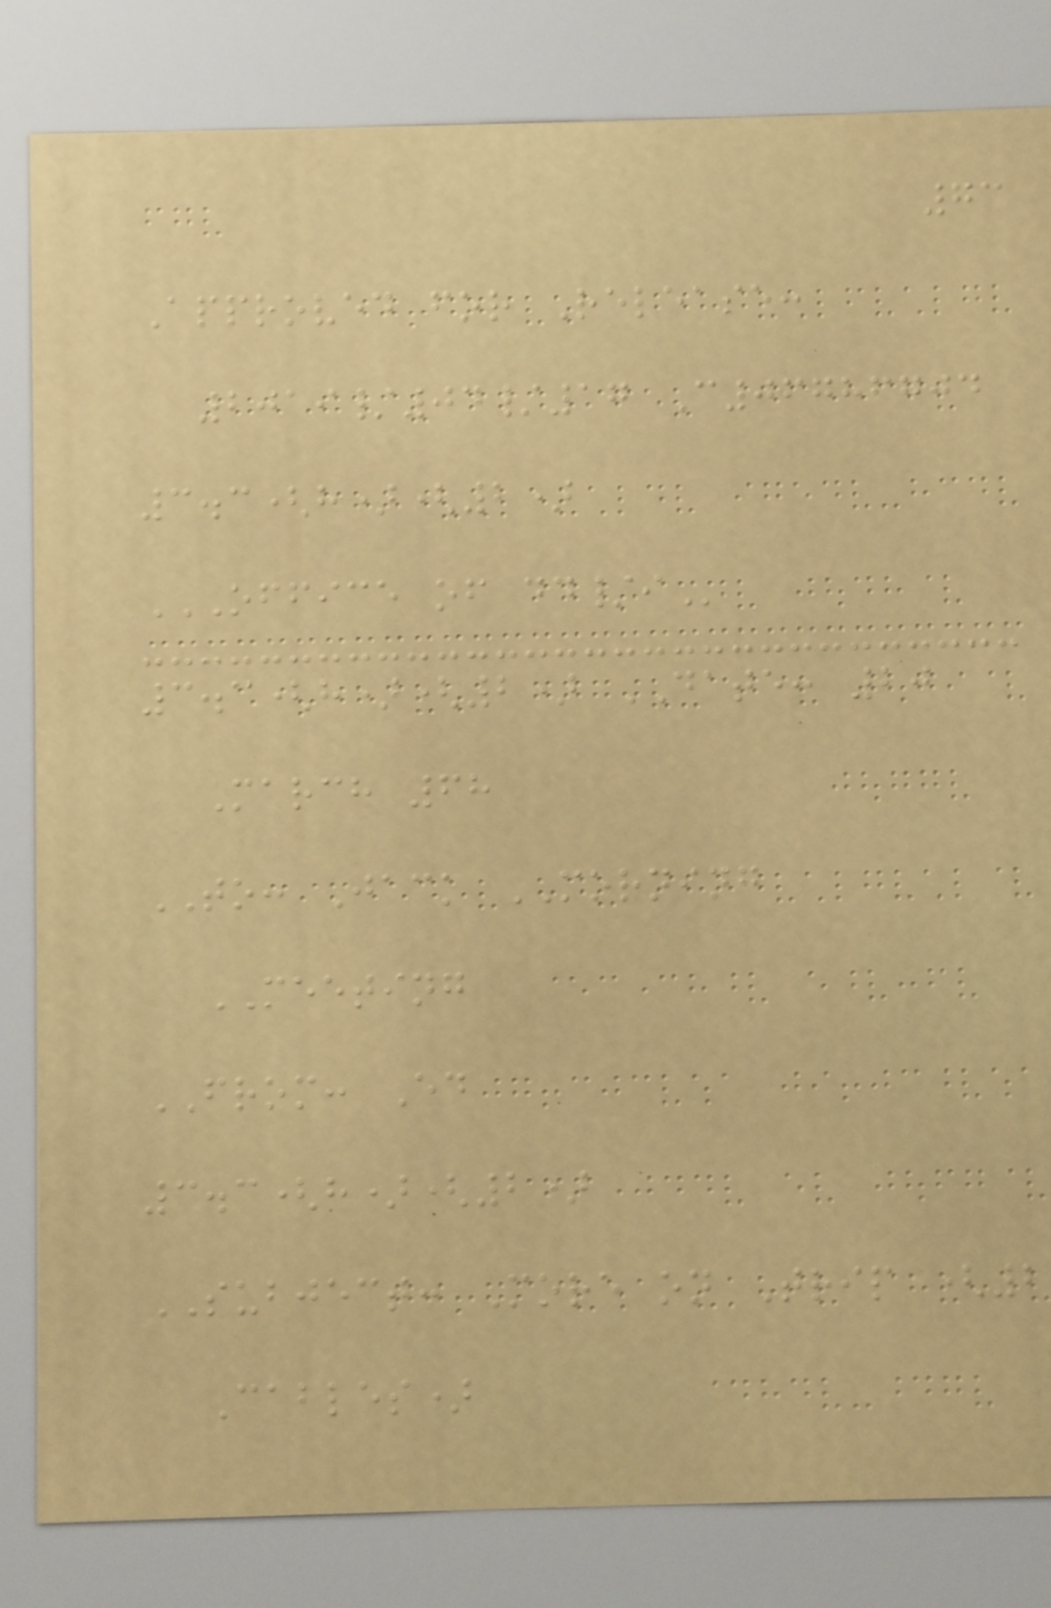73
Approved for Release:
2019/04/17 C06786704
3.3(h)(2)
OFFICE OF DD/I
3.3(h)(2) DATE: 20
March 68
TO: Jack MORNING
MEETING
FROM: Ed
3.3(h)(2)
SUBJECT: More on Trip (2
Cables)
